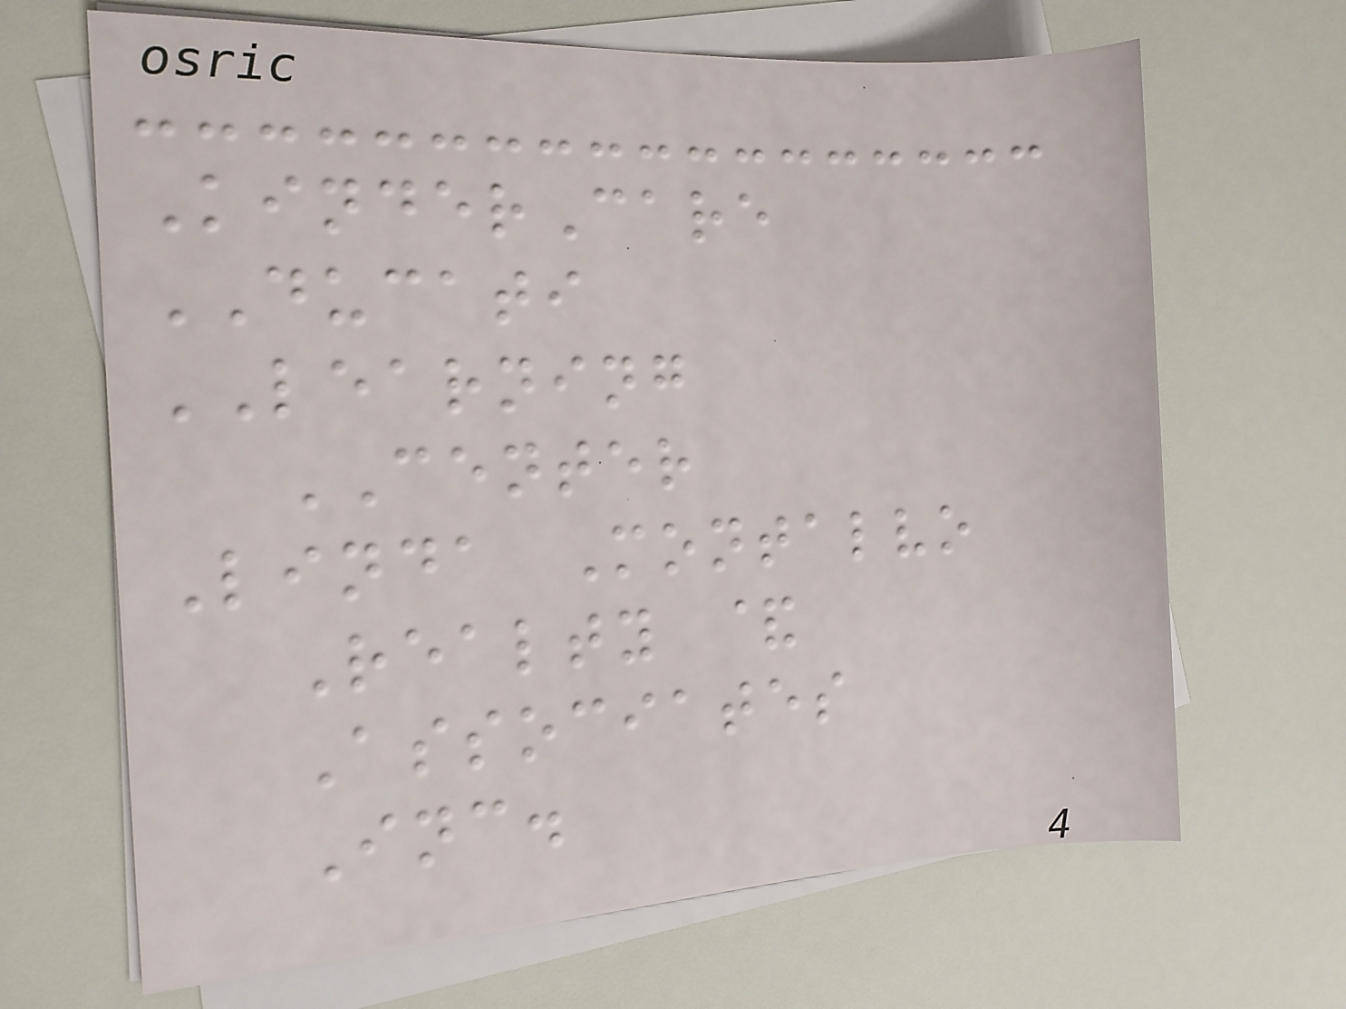KinderCare
DUCATI
LEARNING
CENTER
Linda Montalvo
Realty &
Associates
Inc.
